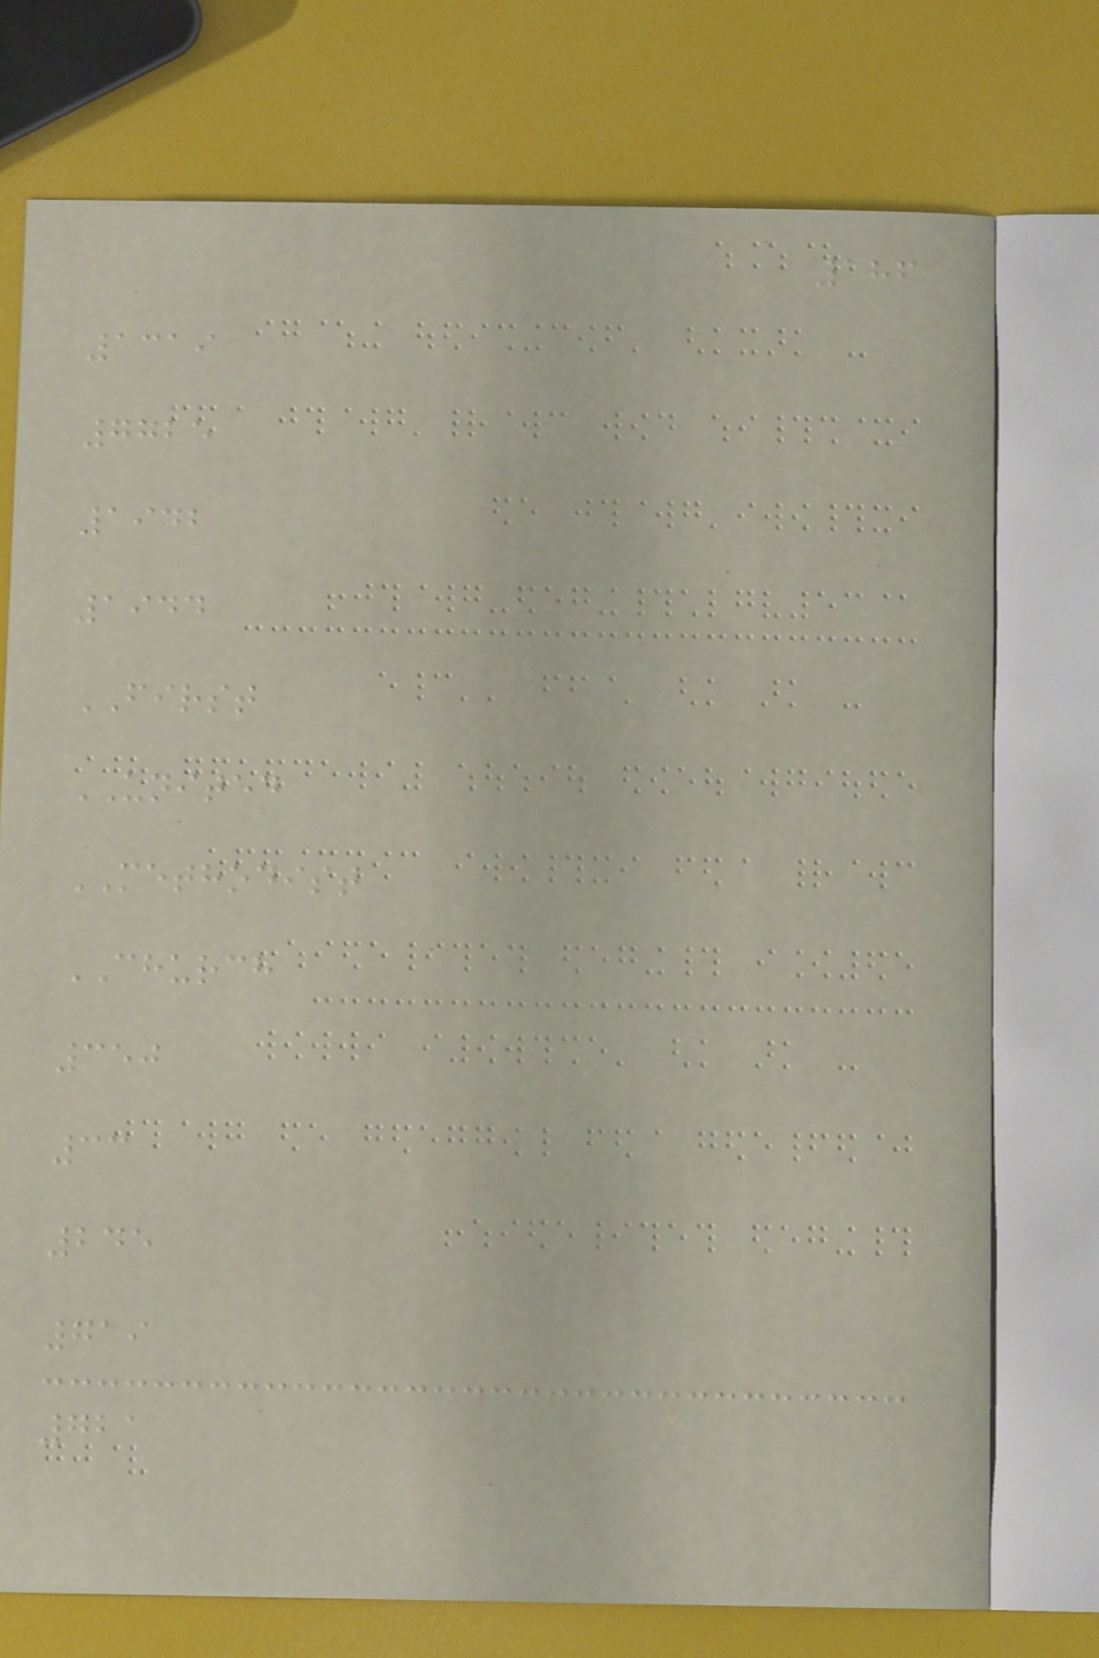186
1319
7725
1942
1944
FIRST
UNITED
METHODIST
CHURCH
350
33
245
719
721
